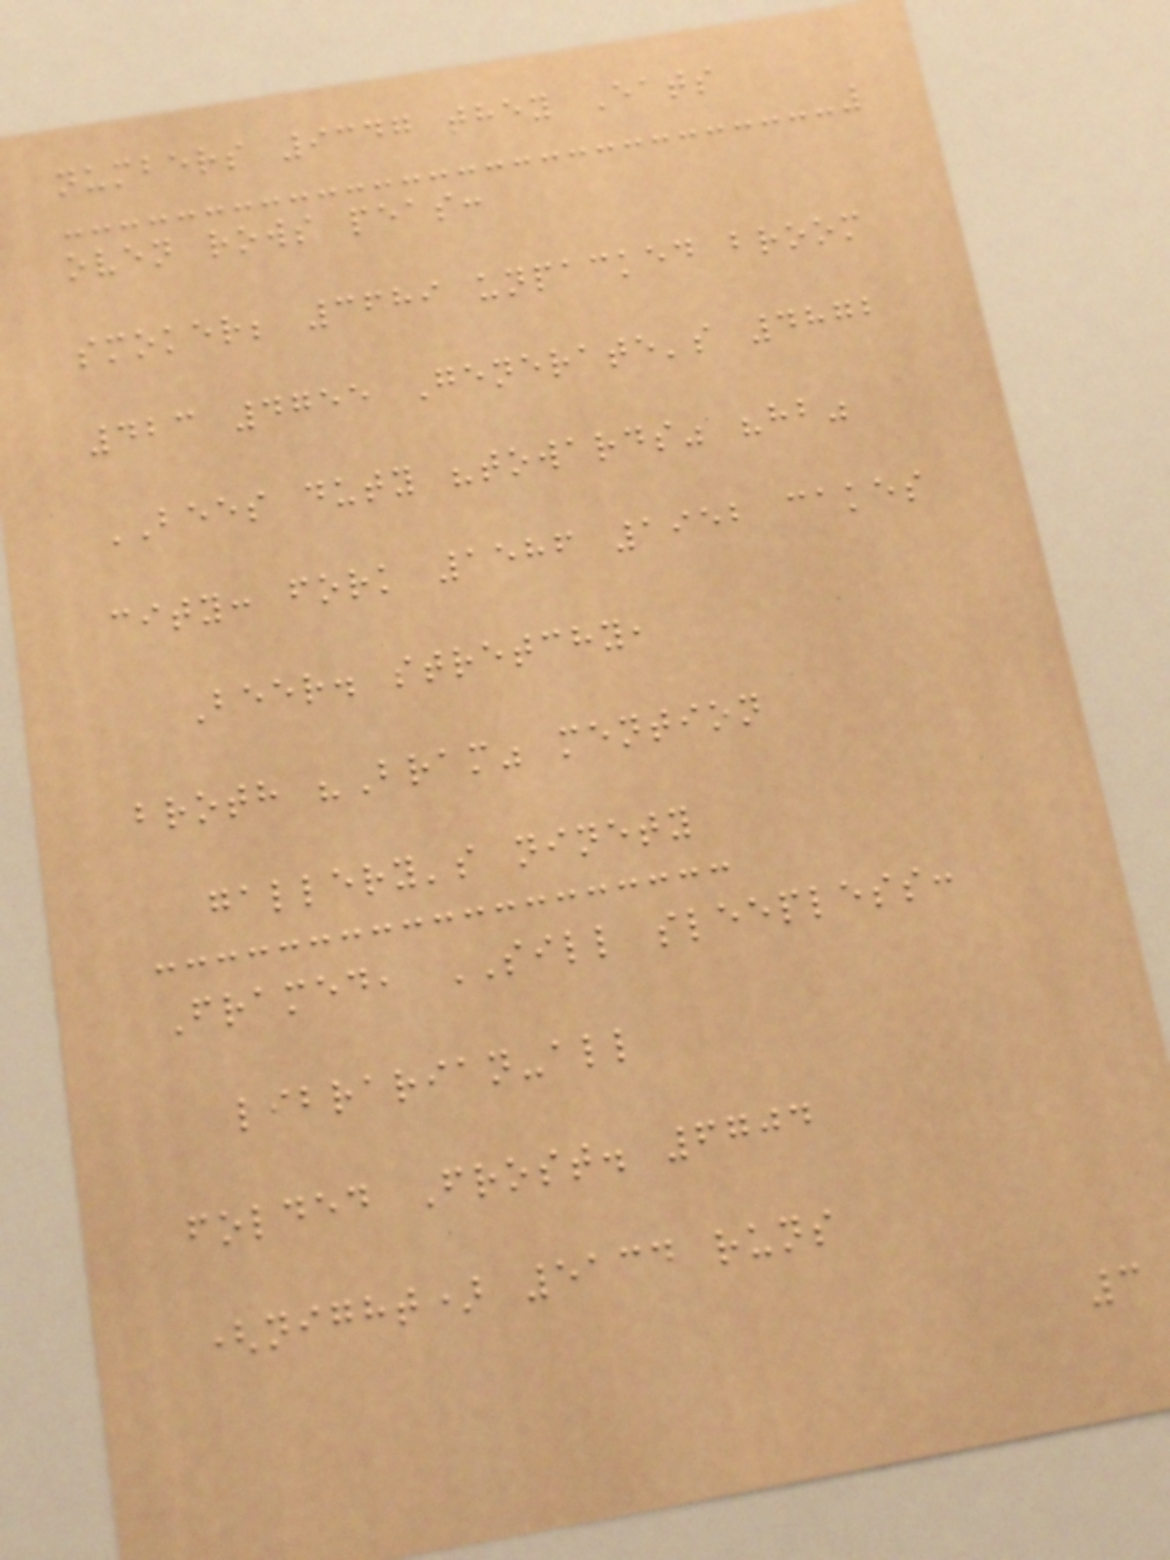numbers 9347 they Eats
oven rows peas:
smoker; 3689 unpacked broom
423 4755 Generate's 4872
BEES duty "towards" "hb"
city: fork 1586 1952 cakes
Beer. stretchy,
broth "Bram" mention
gallery's ninety
Framed, SILL sleepless:
librarian-all
folded Frost. 6704
(night) 5134 runs
3
